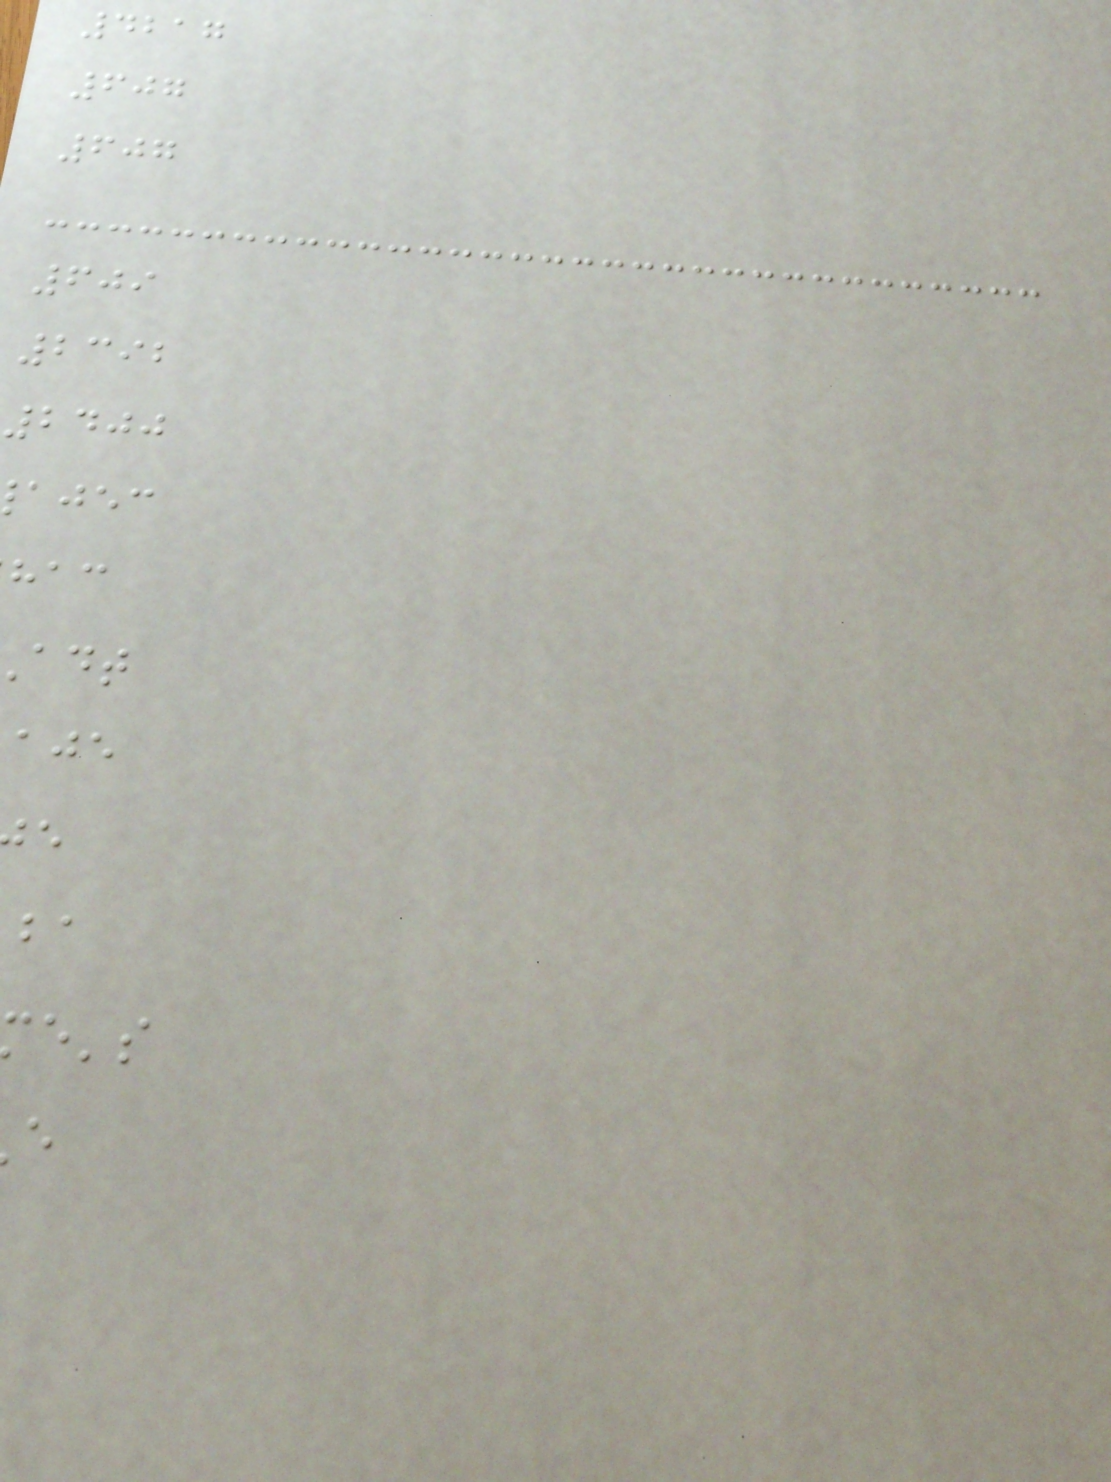4217
607
607
609
2392
2400
ajec
